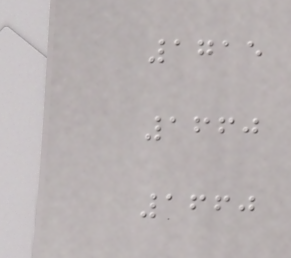1715
1660
1660
